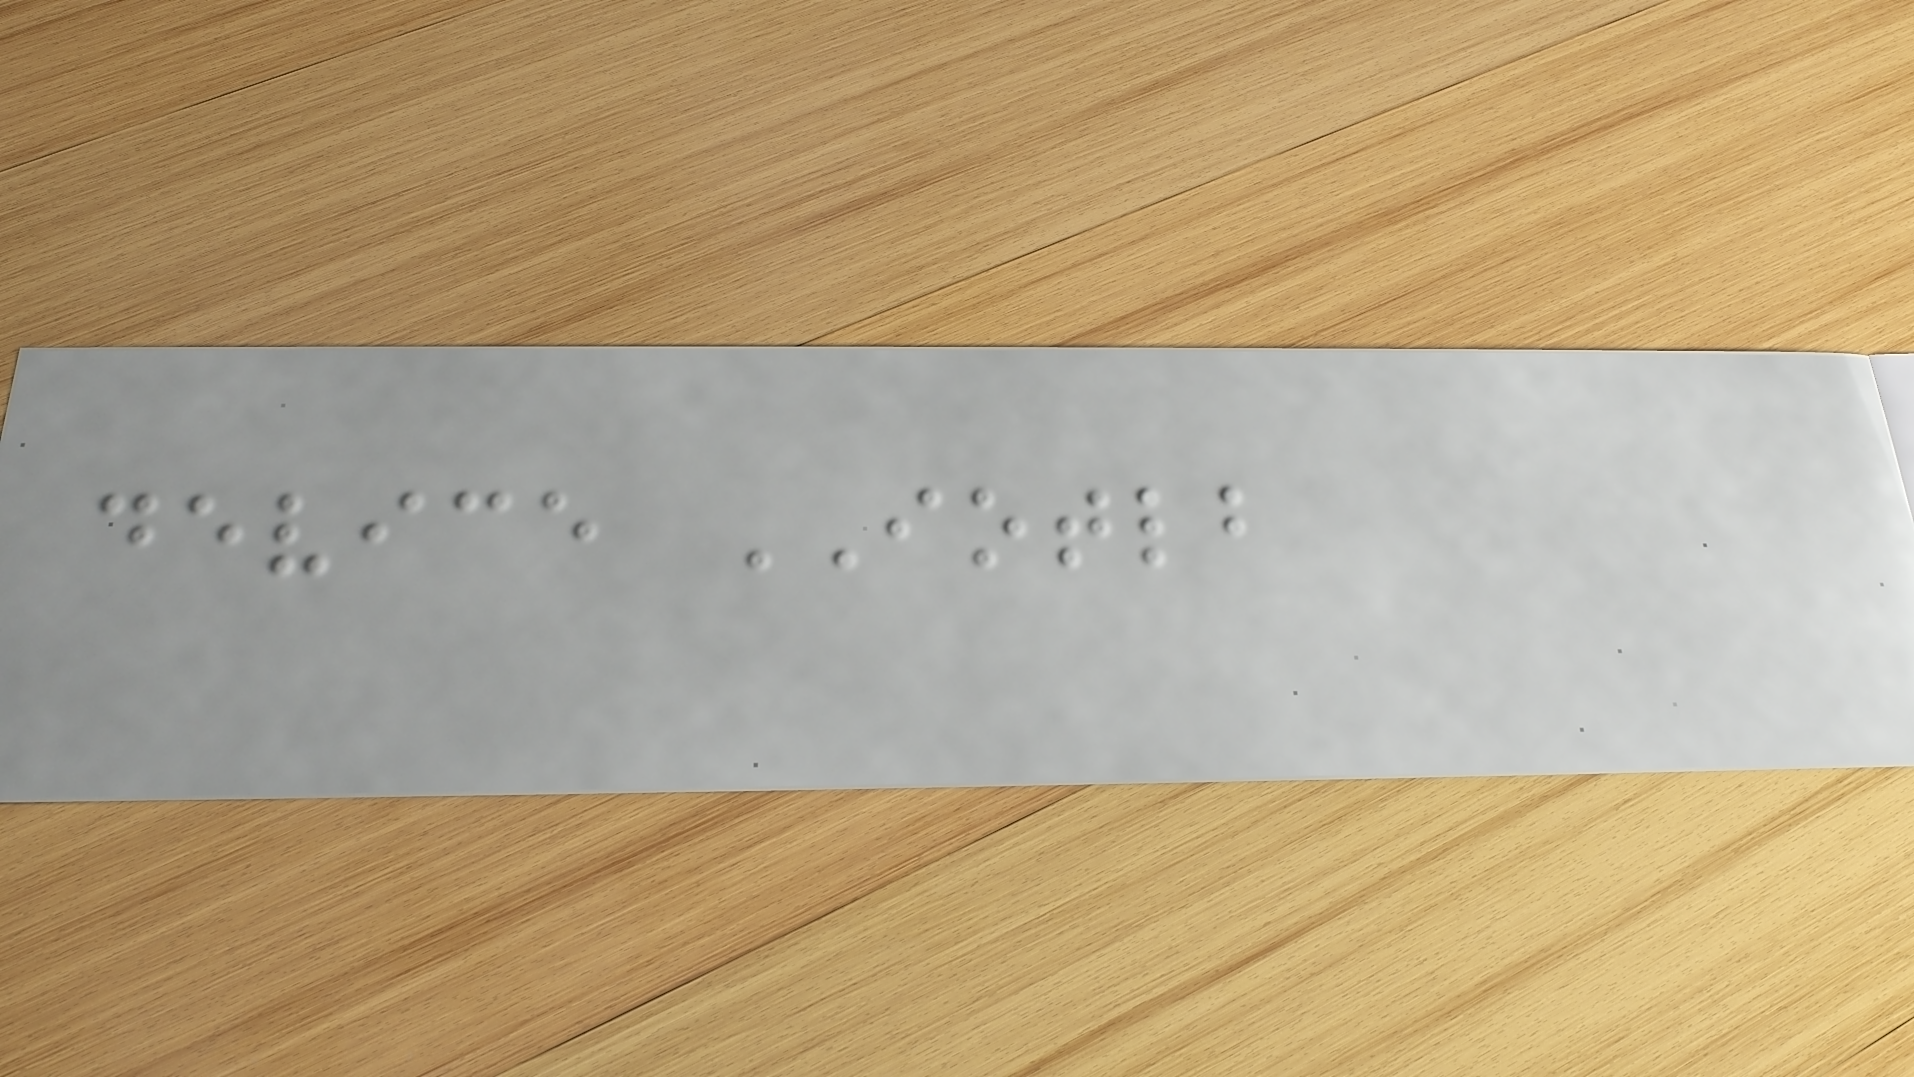device IOTLB
